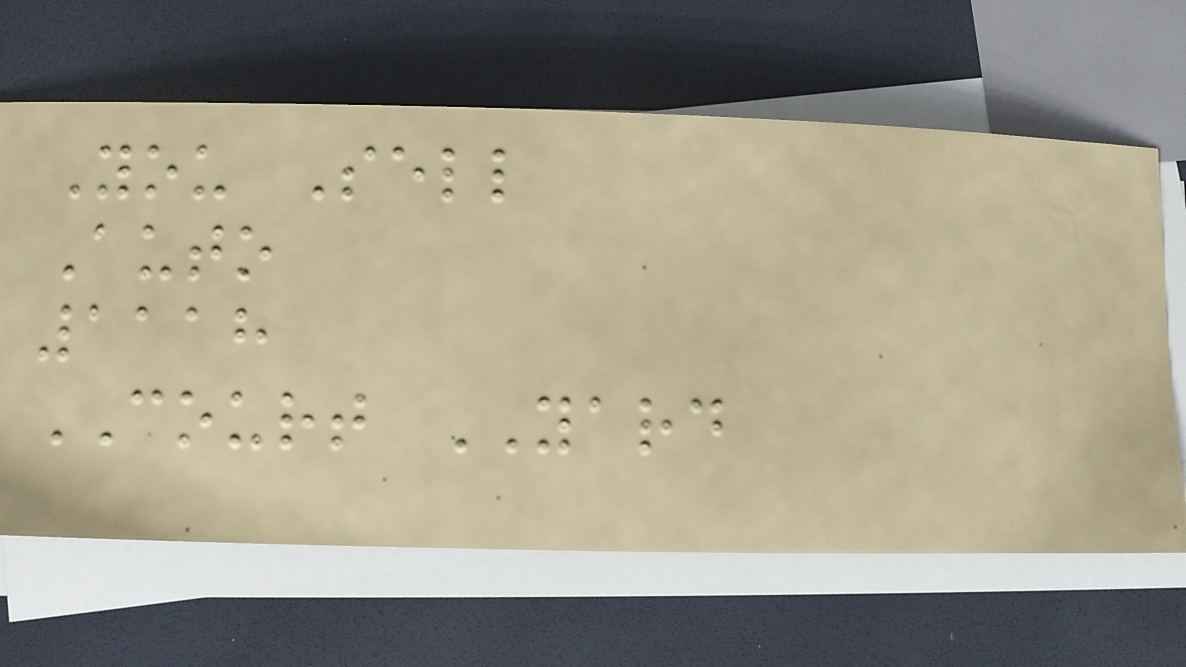You Sell
Auto
1118
COURT YARD
